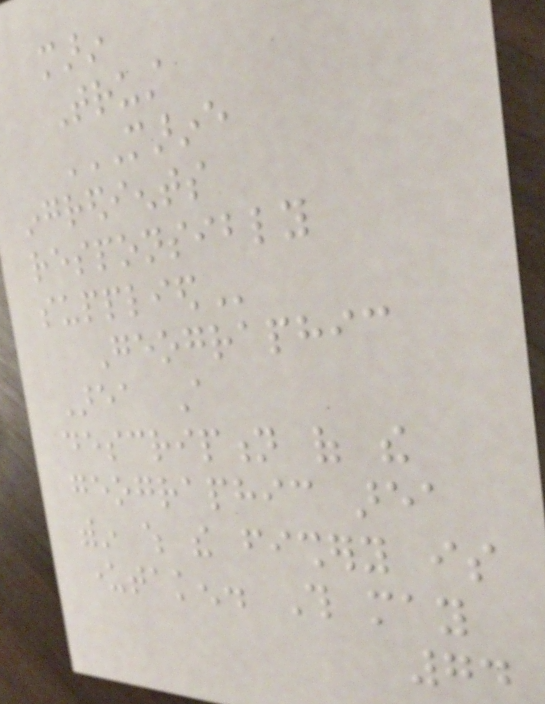marin
Trust
MARINE
INGREDIENTS
RESPONSIBLY
SUPPLIED
Geographic
Area A
description of the
geographic area
within which the fishery is
undertaken. This may
74
